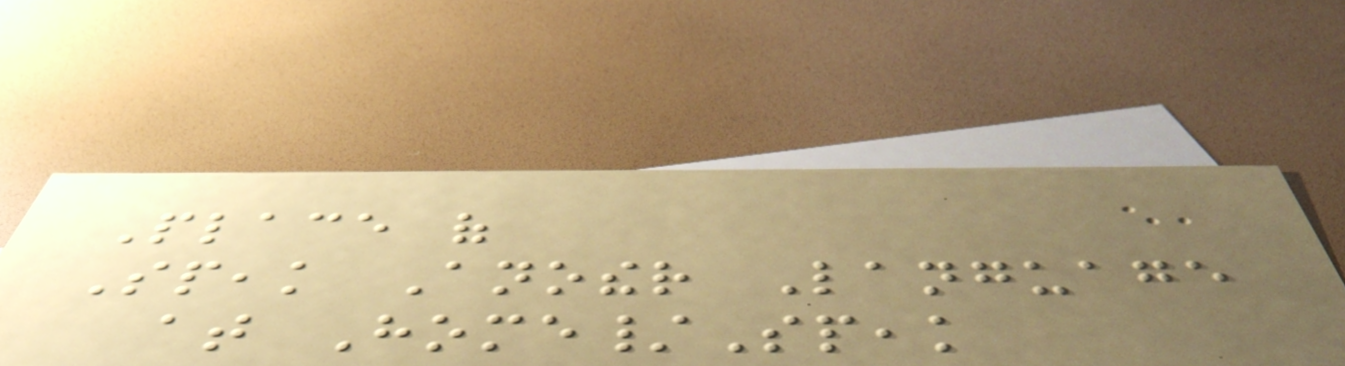Place of
Speak Another Language
at Home/Speak
